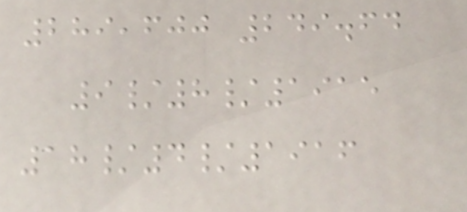289,600 249.64
9/8/1915
18/4/1916
